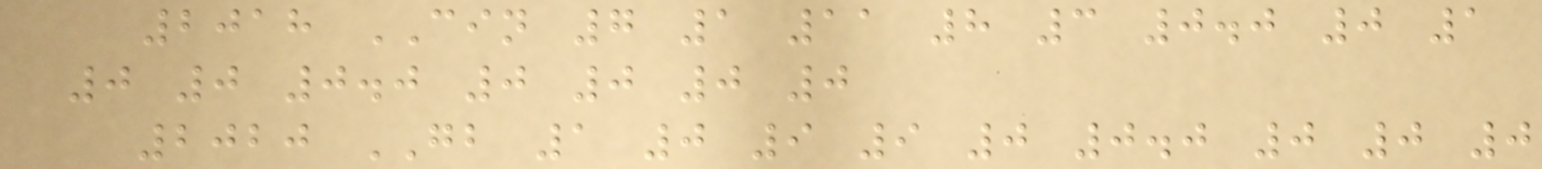2018 CIN 7 1 11 8 3 0.0 0 1
0 0 0.0 0 0 0 0
2020 GB 1 0 9 9 0 0.0 0 0 0
